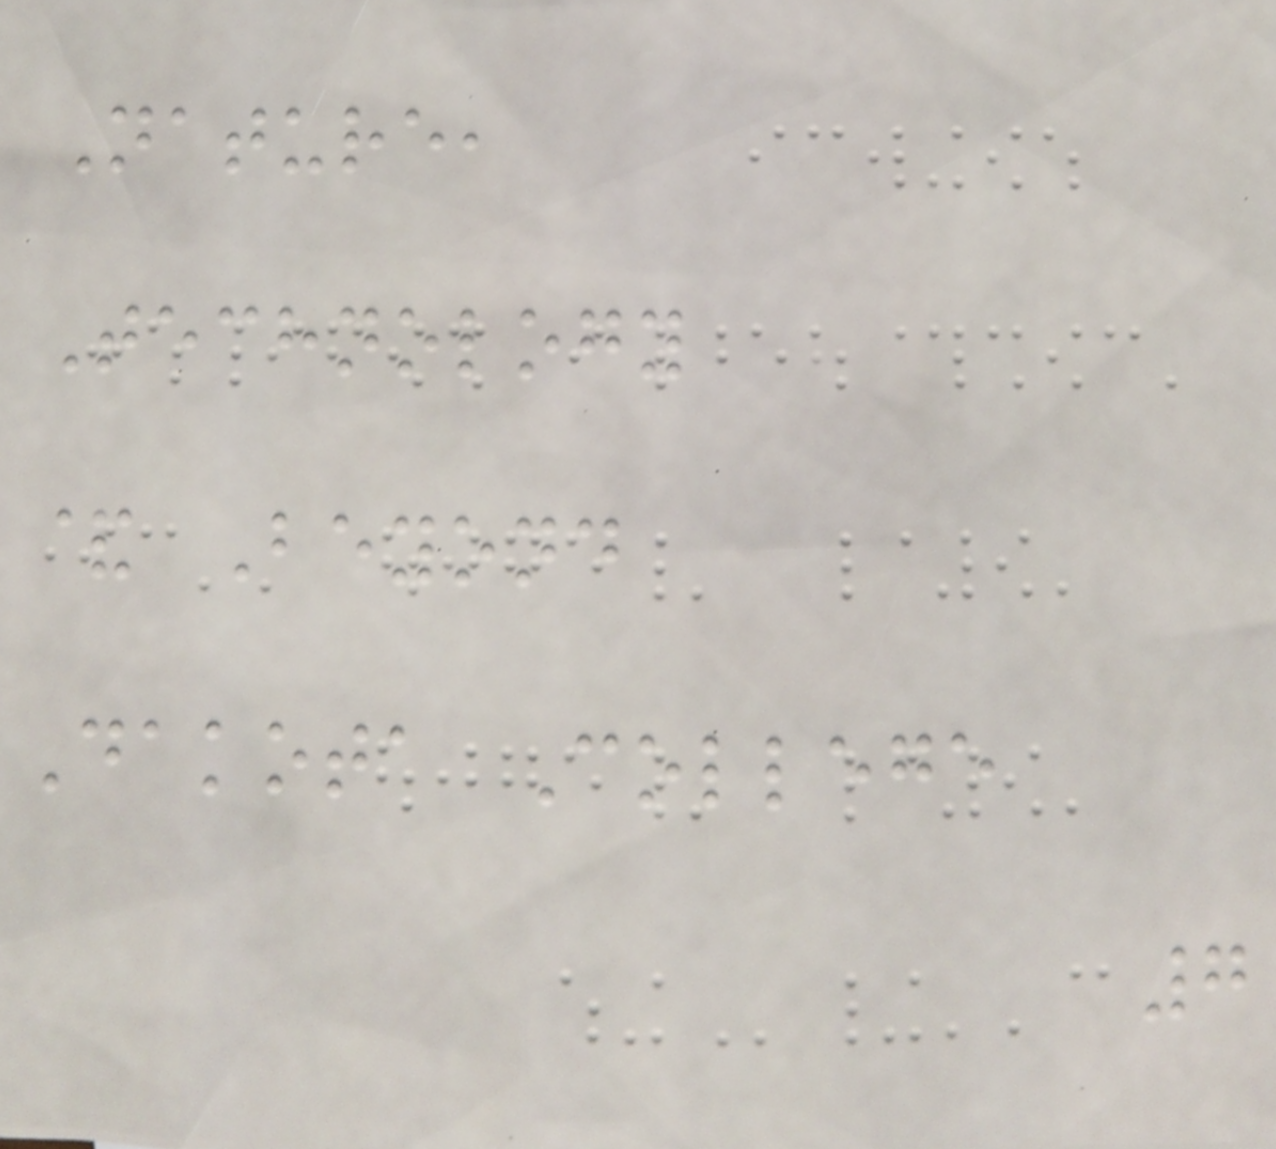Nature,
Technology
& Beyond
Dakota College
7
